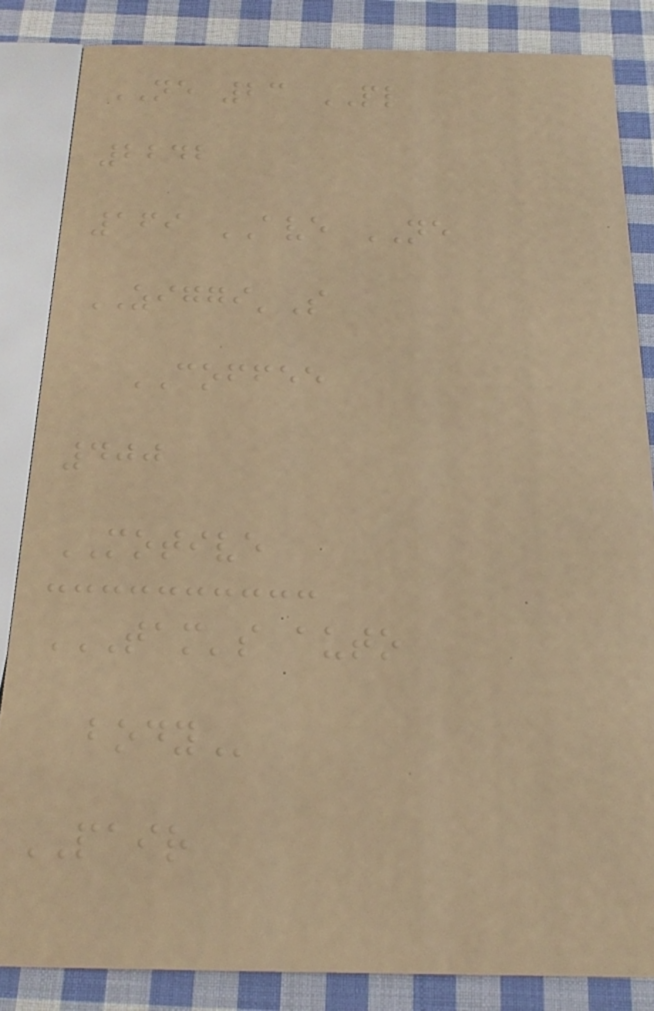NE 23 PL
2242
169 AVE NE
ZIGGI'S
COFFEE
400
MOTIVE
TAM'S AUTO
BODY
PAIR
